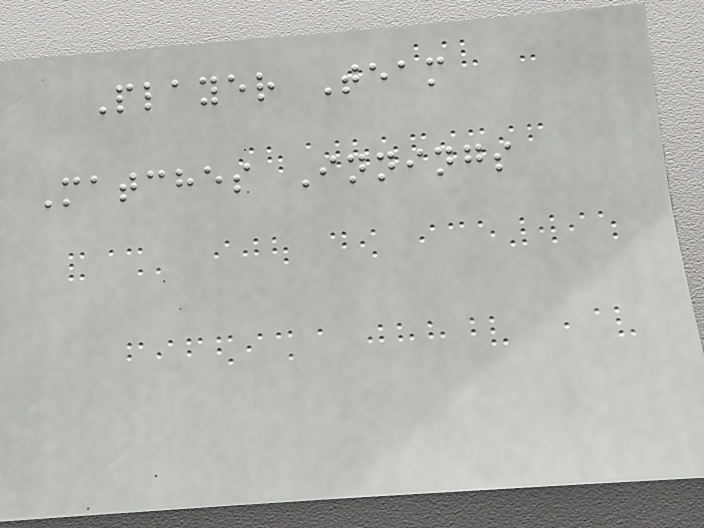Player Team
Matches Innings
